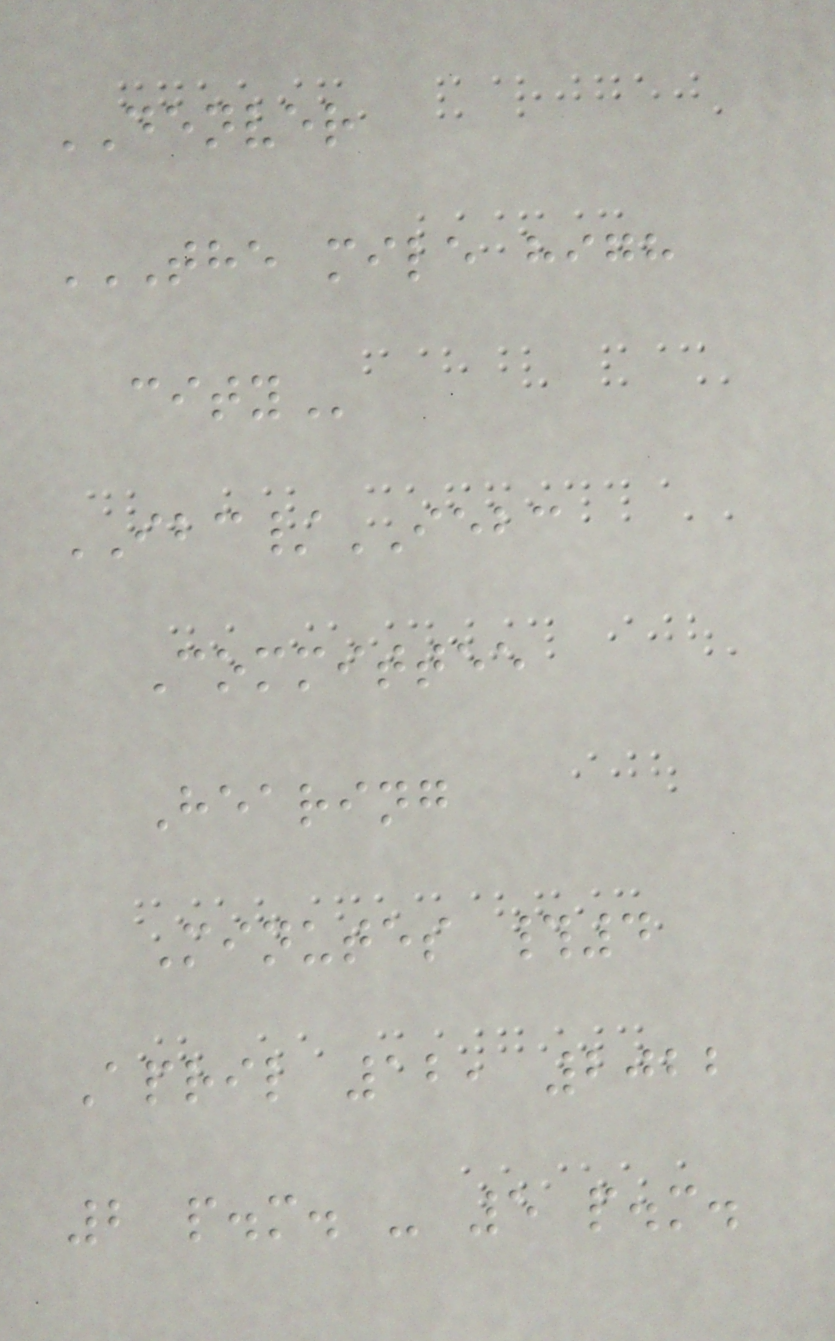DENVER
THE MILE HIGH
CITY
IBC/IEBC
Committee
Hearing
Minutes #4
April 12, 2022
2 p.m. - 5 p.m.
